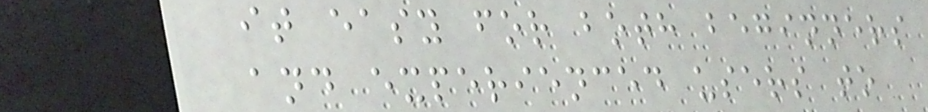it easy for both beginners
and experienced users to
